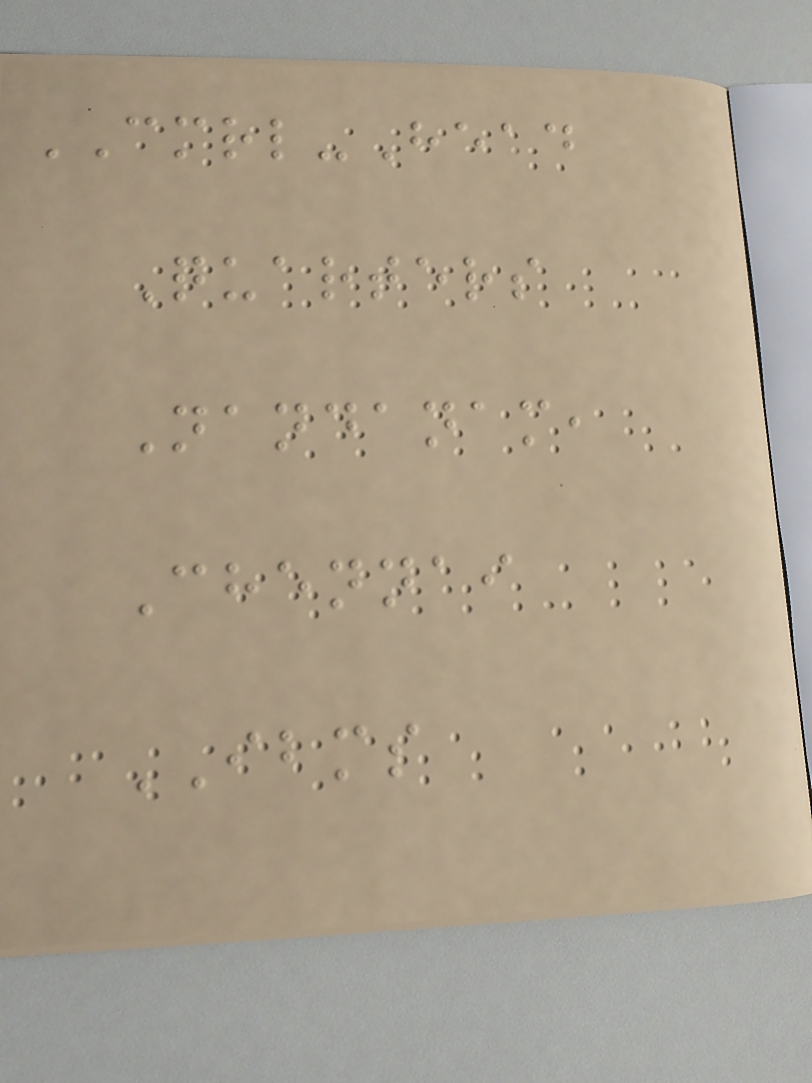CMRL-Head
Quarters
Nandanam,
Chennai
IBMS
